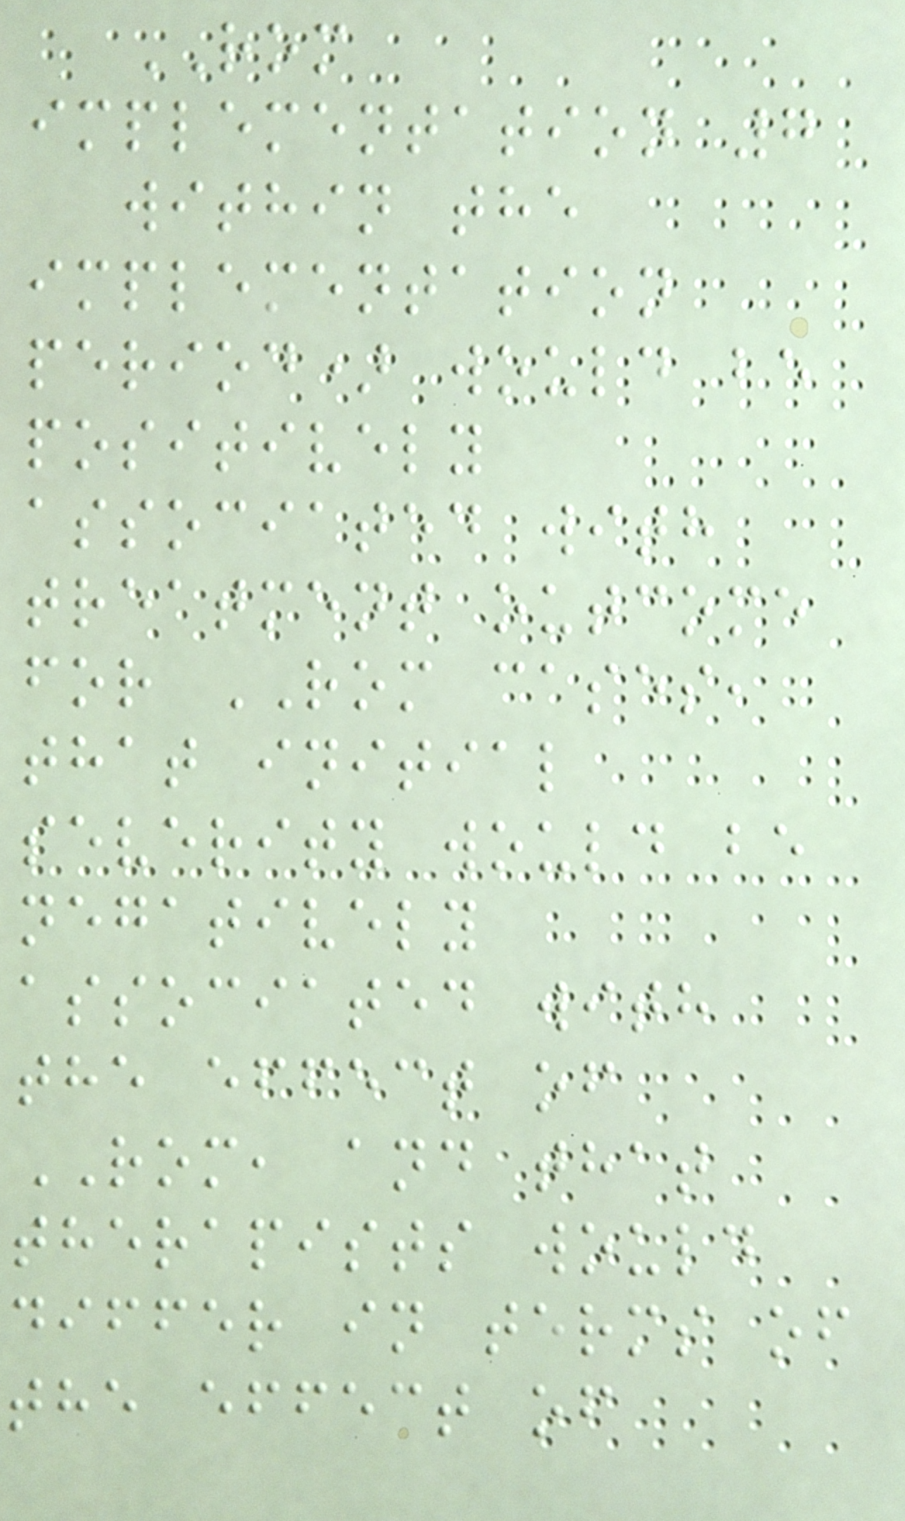ROM
implementation 7
within the
implementation
period) would be
positively
associated with
treatment outcome
for ROM cases,
that initial
severity would be
negatively
associated with
the effect of
ROM, and that
therapists would
differ in terms of
the effect of
